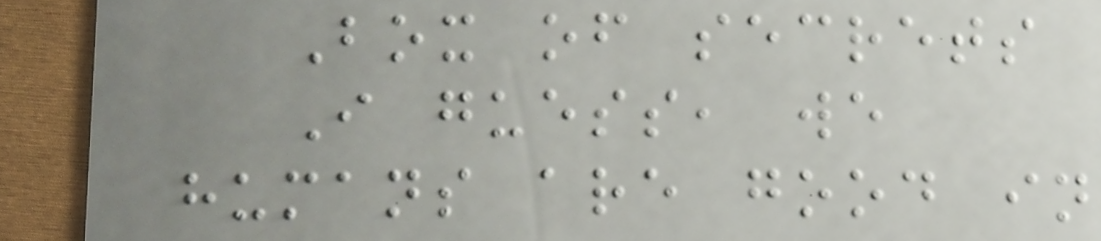Box of secrets
I guess, we
humans are good in
